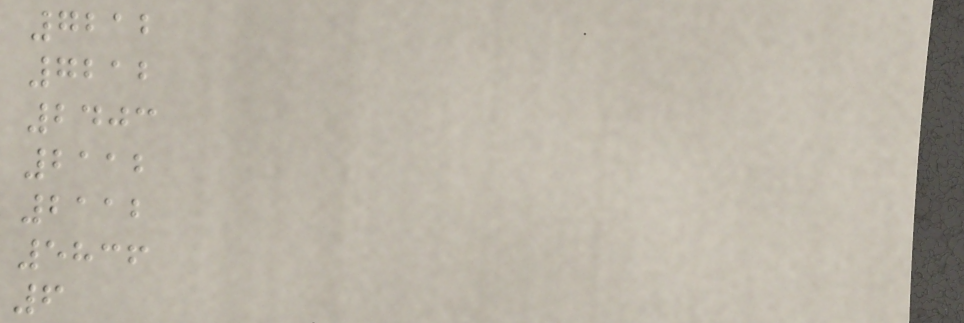7212
7212
2403
2112
2112
5836
6
